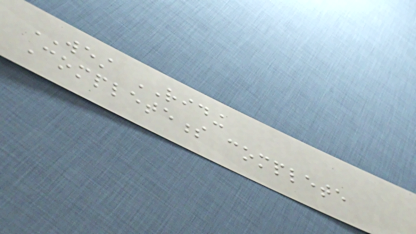WEST RIDING
Completeness complete
